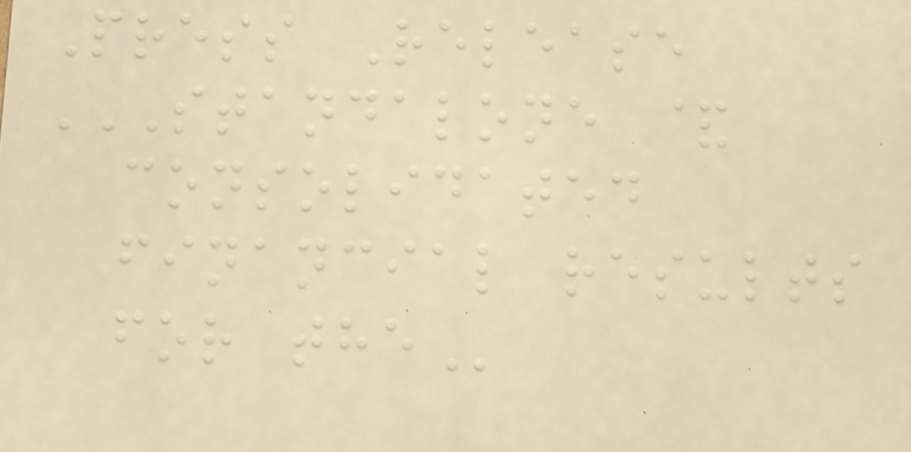Press Release
STANDALONE &
CONSOLIDATED
FINANCIAL RESULTS
FOR THE
